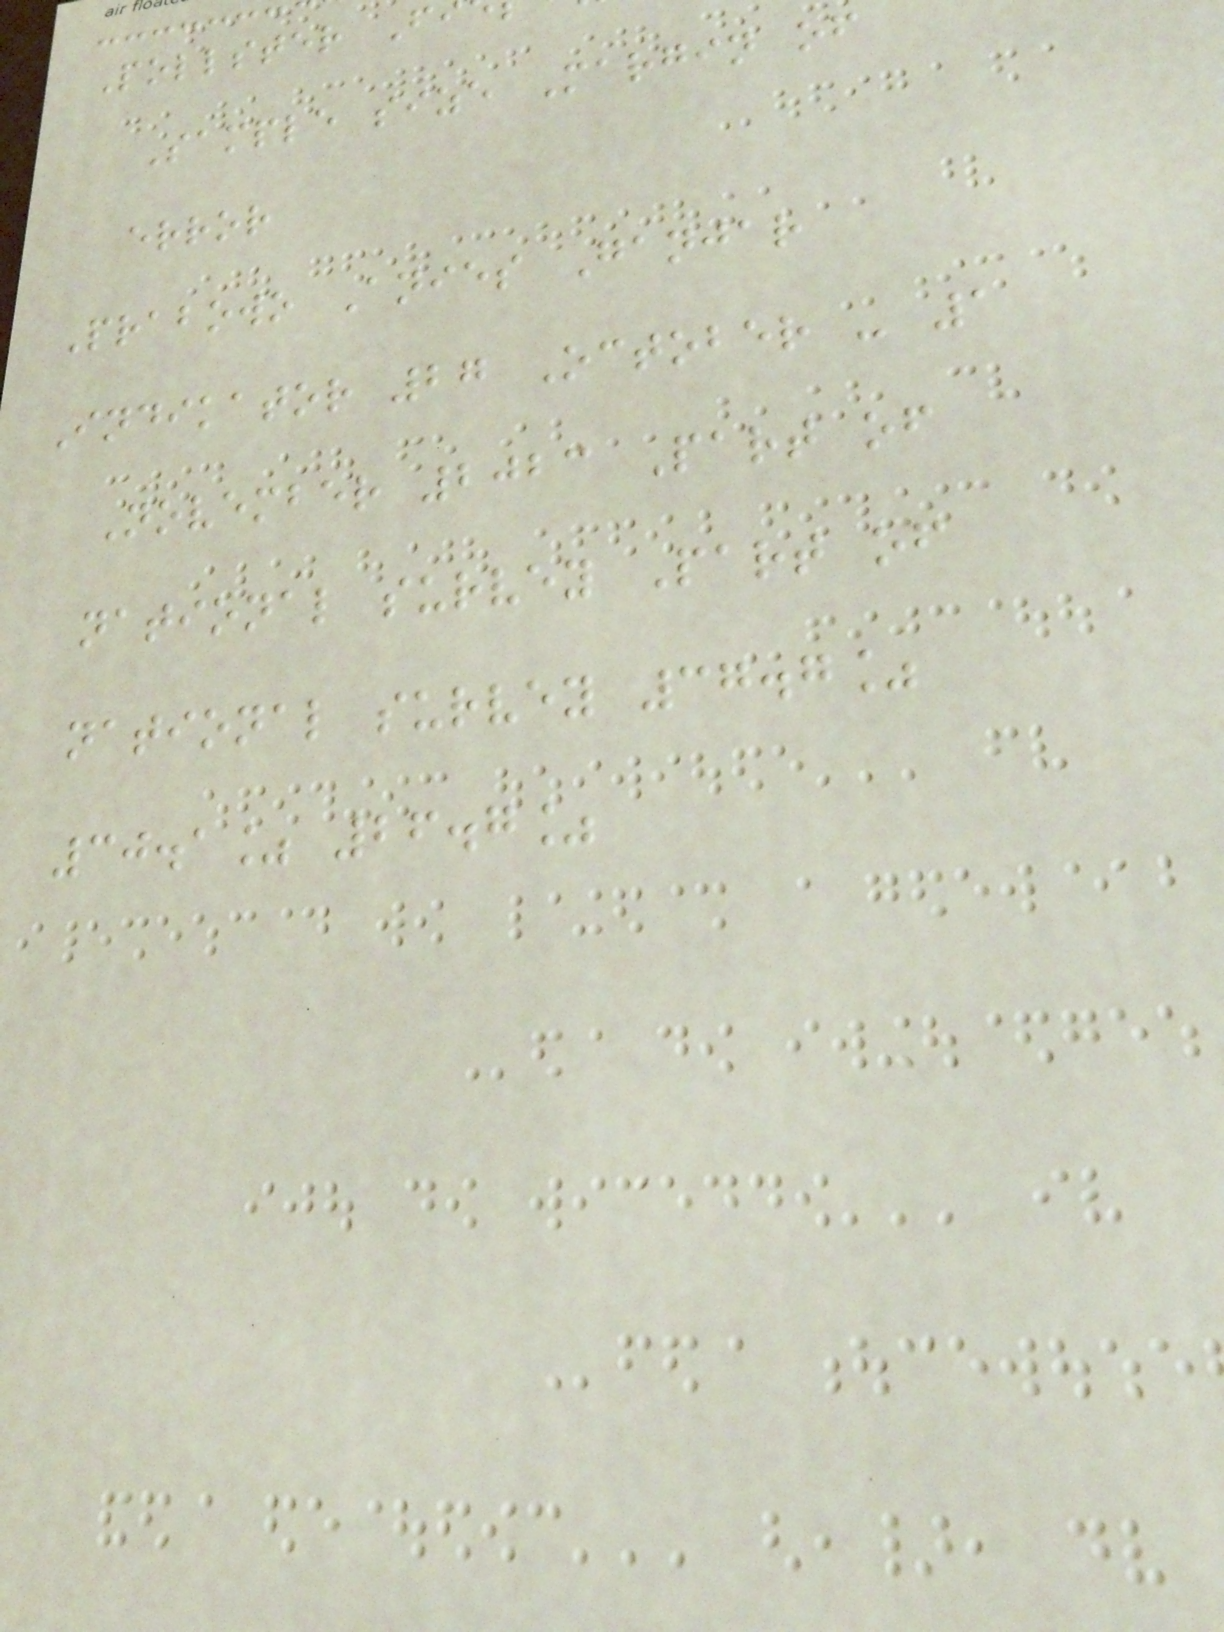Pollster F
Sample size Margin of
error
Prabowo Anies Ganjar
Indikator 27 October - 1
November 2023 Part of
national survey Part of
national survey 37.7%
30.1% 26.7%
